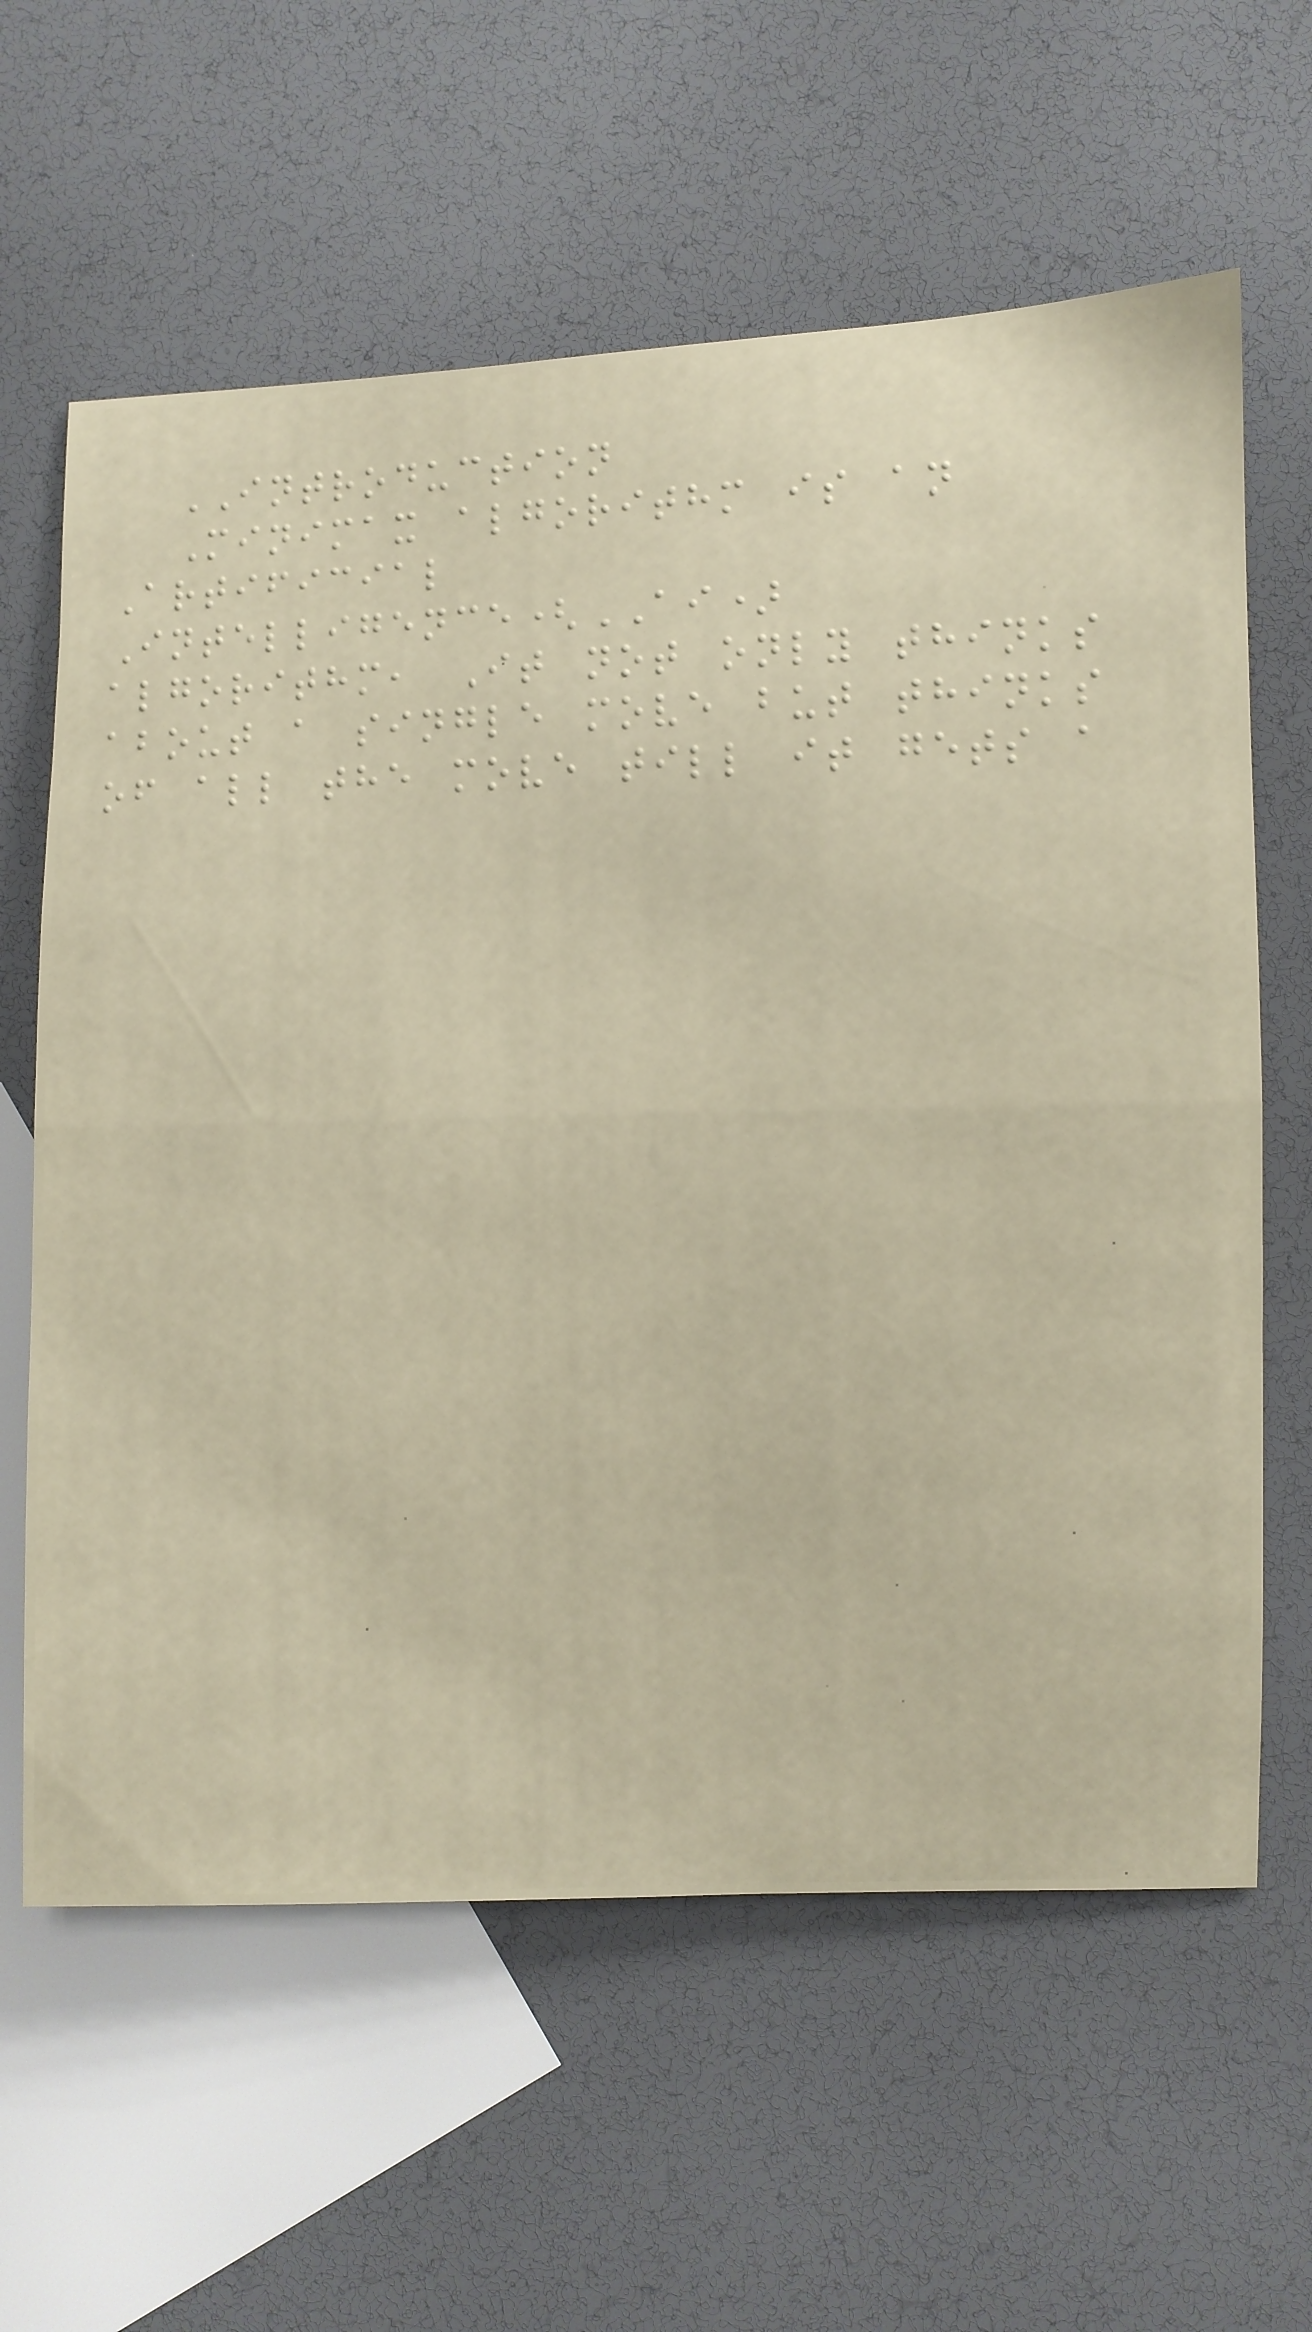INTRODUCTION
Minimax algorithm is an
Artificial
Intelligence(AI)
algorithm, It not only thinks
about a single move but thinks
of all the move till it gets a
